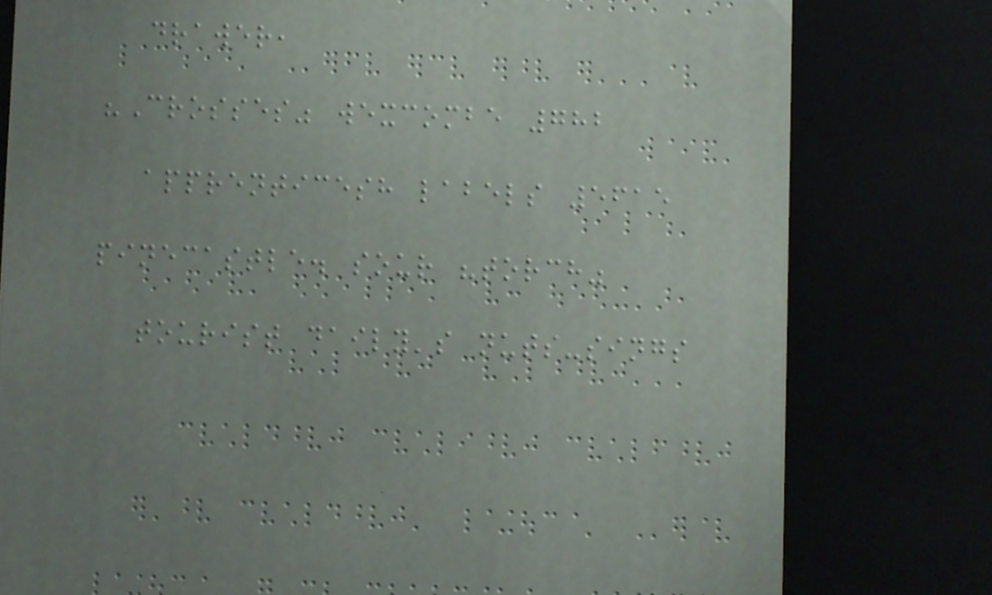drawer,
"Crosses" wexcombe 782
apprenticesh labels 5615
pinecastle. sour "torch"
tourist daily's nuts-sings
